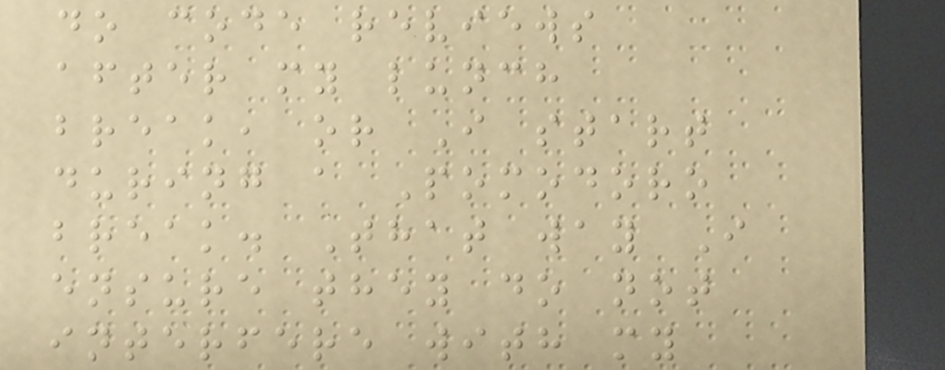do code reviews
after my lunch
break, or I start
during a Pomodoro
break. That way I
ensure they do not
interfere with my
